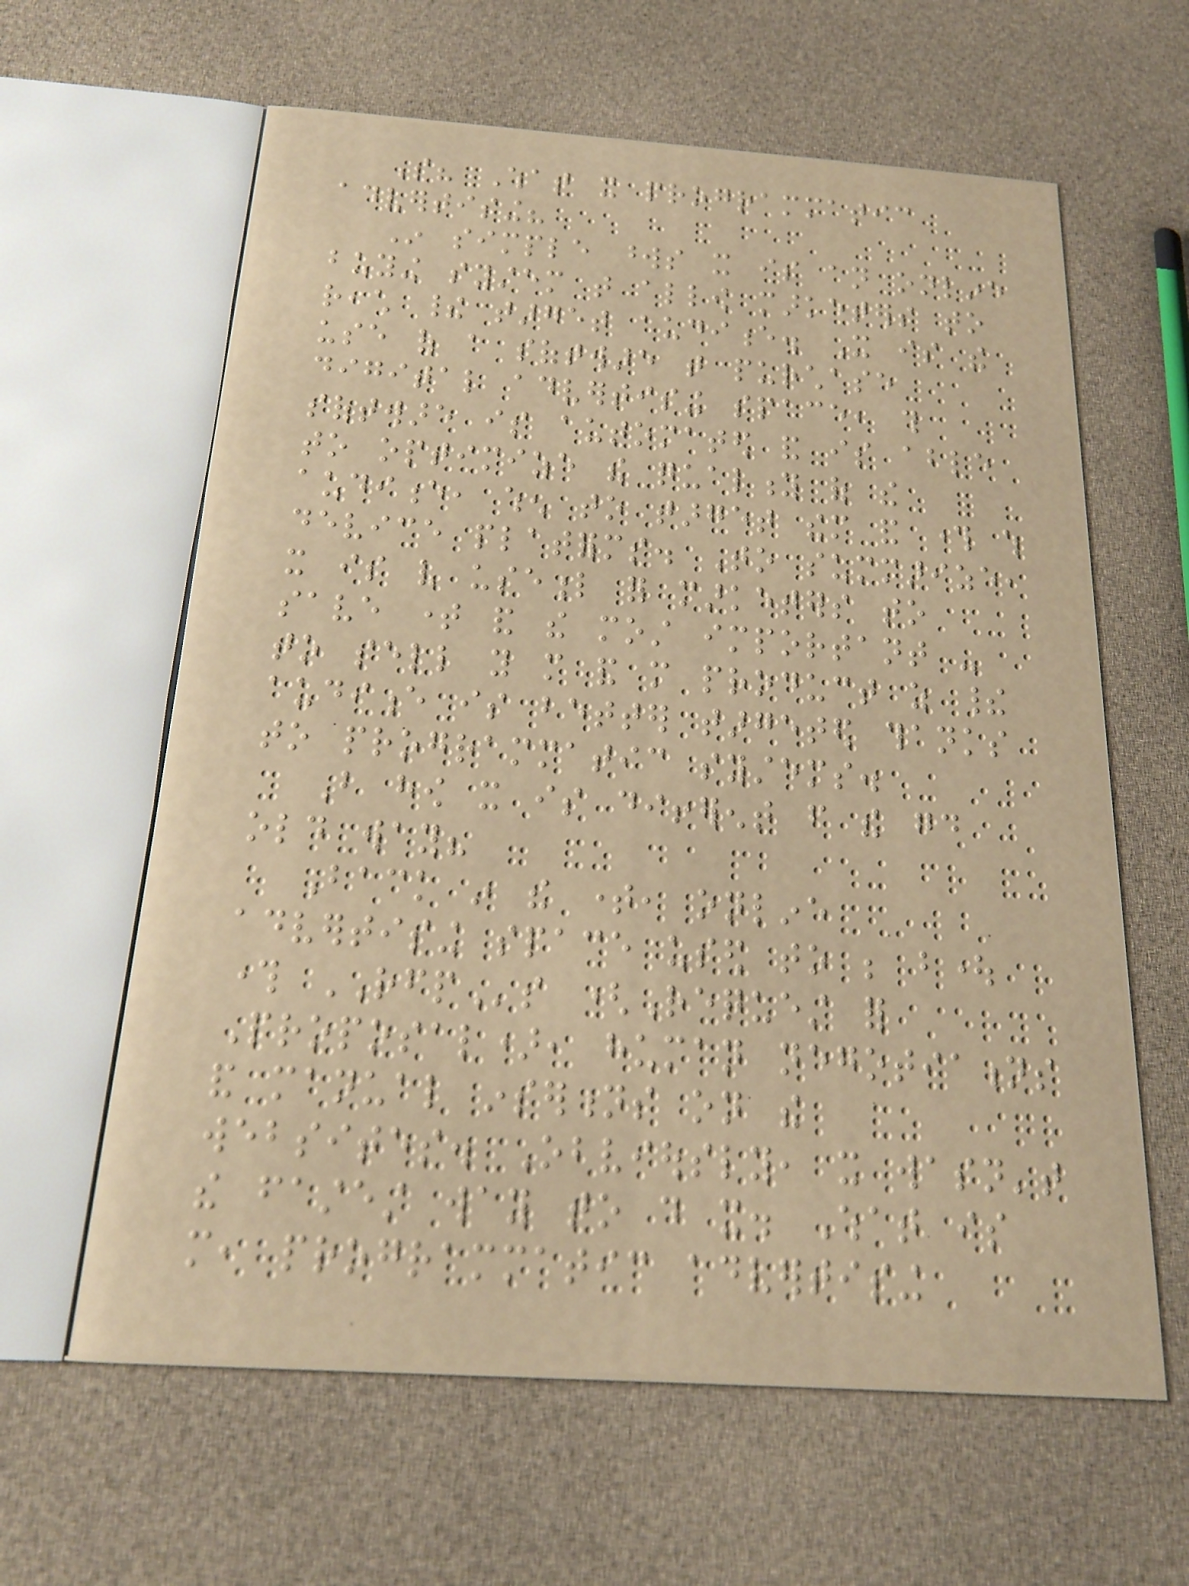So? What it programmatic
advertising?
In simple words it is an online
buying system that allow marketers to
reach their target audience. It is the
use of a software that purchase
digital advertising space, this
software is automated and is able
to optimize the quality of the
audience, when to target them and through which
device platforms. To summarize,
it is very useful for marketers to
save time and the most important -
to sell you more and more product as their
audience is better targeted thanks
to programmatic systems.
But how it is different from the good
old way?
Back in the time, online
advertising space used to be bought
through RFPs (Request for
Proposal), human negotiations
and manual insertions on the
websites. Obviously, it wasn't
the fastest way to do it. What is
more, programmatic advertising
